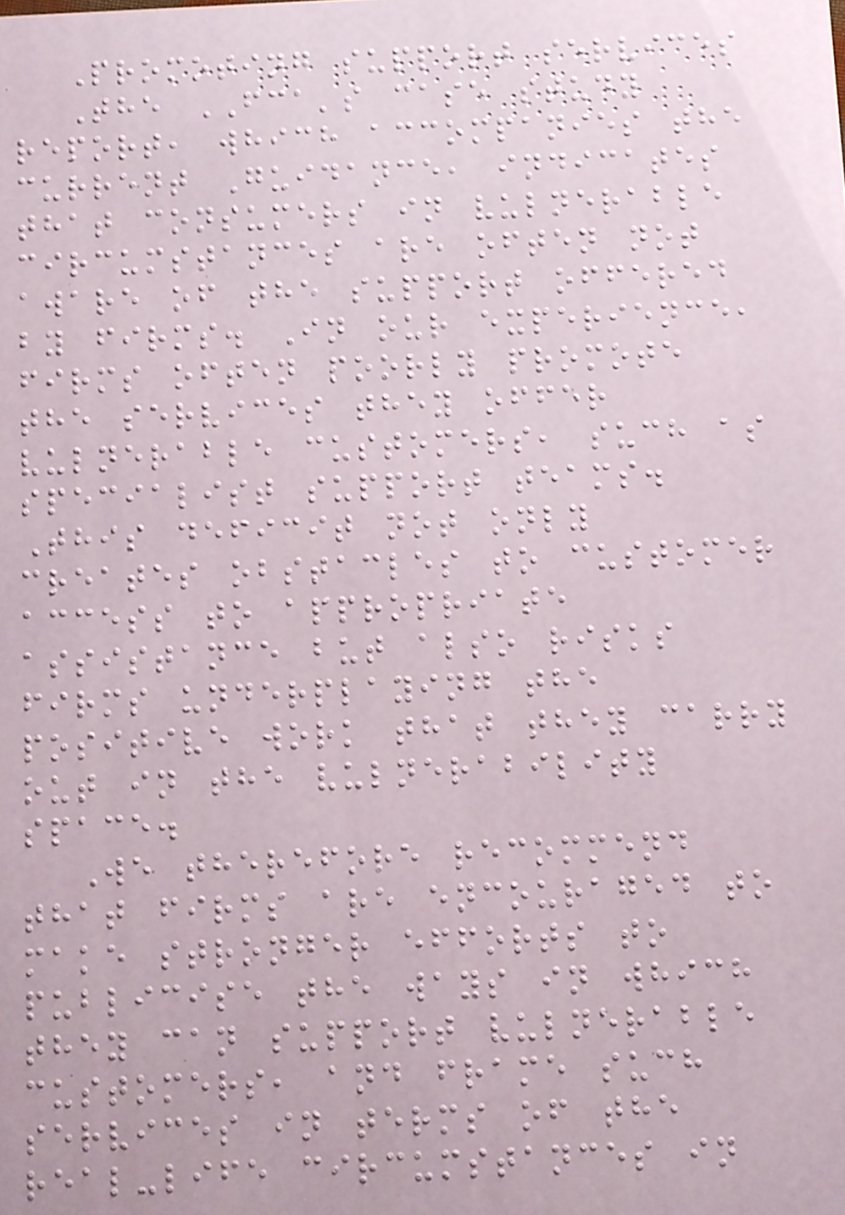Promoting support services
The FCA's case study
report, which accompanies the
current Guidance, indicates
that consumers in vulnerable
circumstances are often not
aware of the support offered
by firms. In our experience,
firms often poorly promote
the services they offer
vulnerable customers, such as
specialist support teams.
This deficit not only
creates obstacles to customer
access to appropriate
assistance but also risks
firms underplaying the
positive work that they carry
out in the vulnerability
space.
We therefore recommend
that firms are encouraged to
make stronger efforts to
publicise the ways in which
they can support vulnerable
customers, and frame such
services in terms of the
real-life circumstances in
